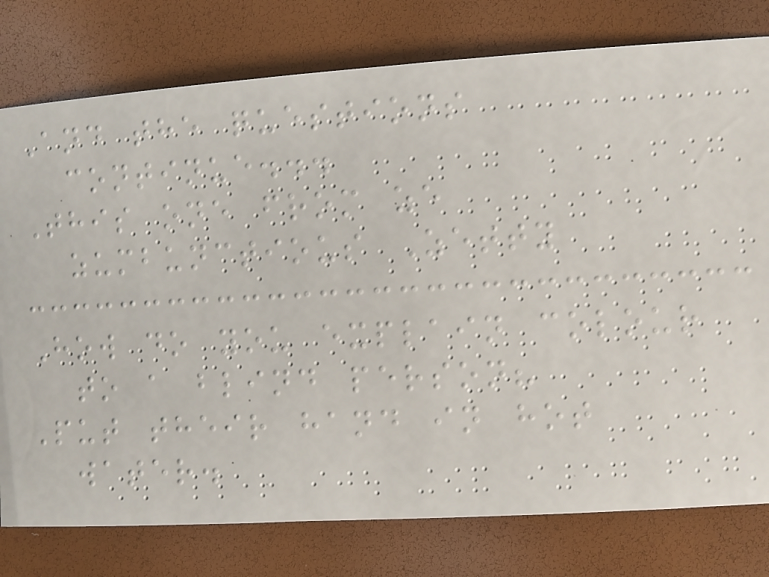And the questions
continue...
This one from ze
zumbunctious Zetty
How do you explain colour
to a blind person?
Put their hand in hot
water.
